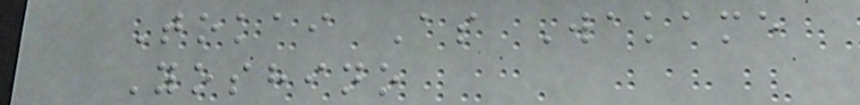Tokai As Wakame
Yoshino
